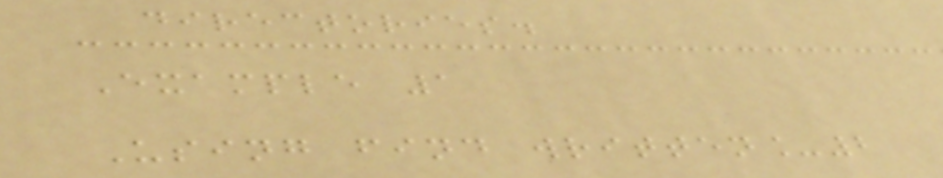directories.
Example 1
Using find written_2
